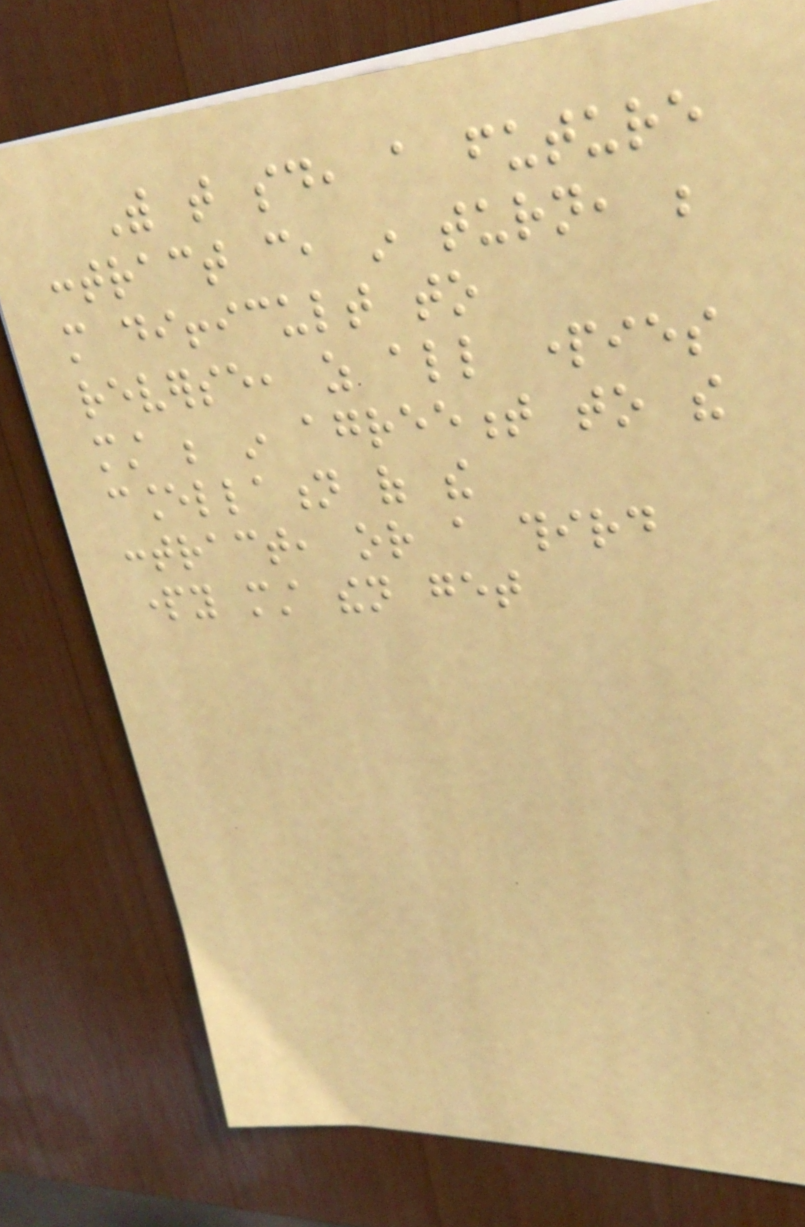With that said, a future
contract can, in turn, be
more difficult to
reverse, as all parties
must be in agreement to the
cancellation of the
contract, or a third
party must then get
